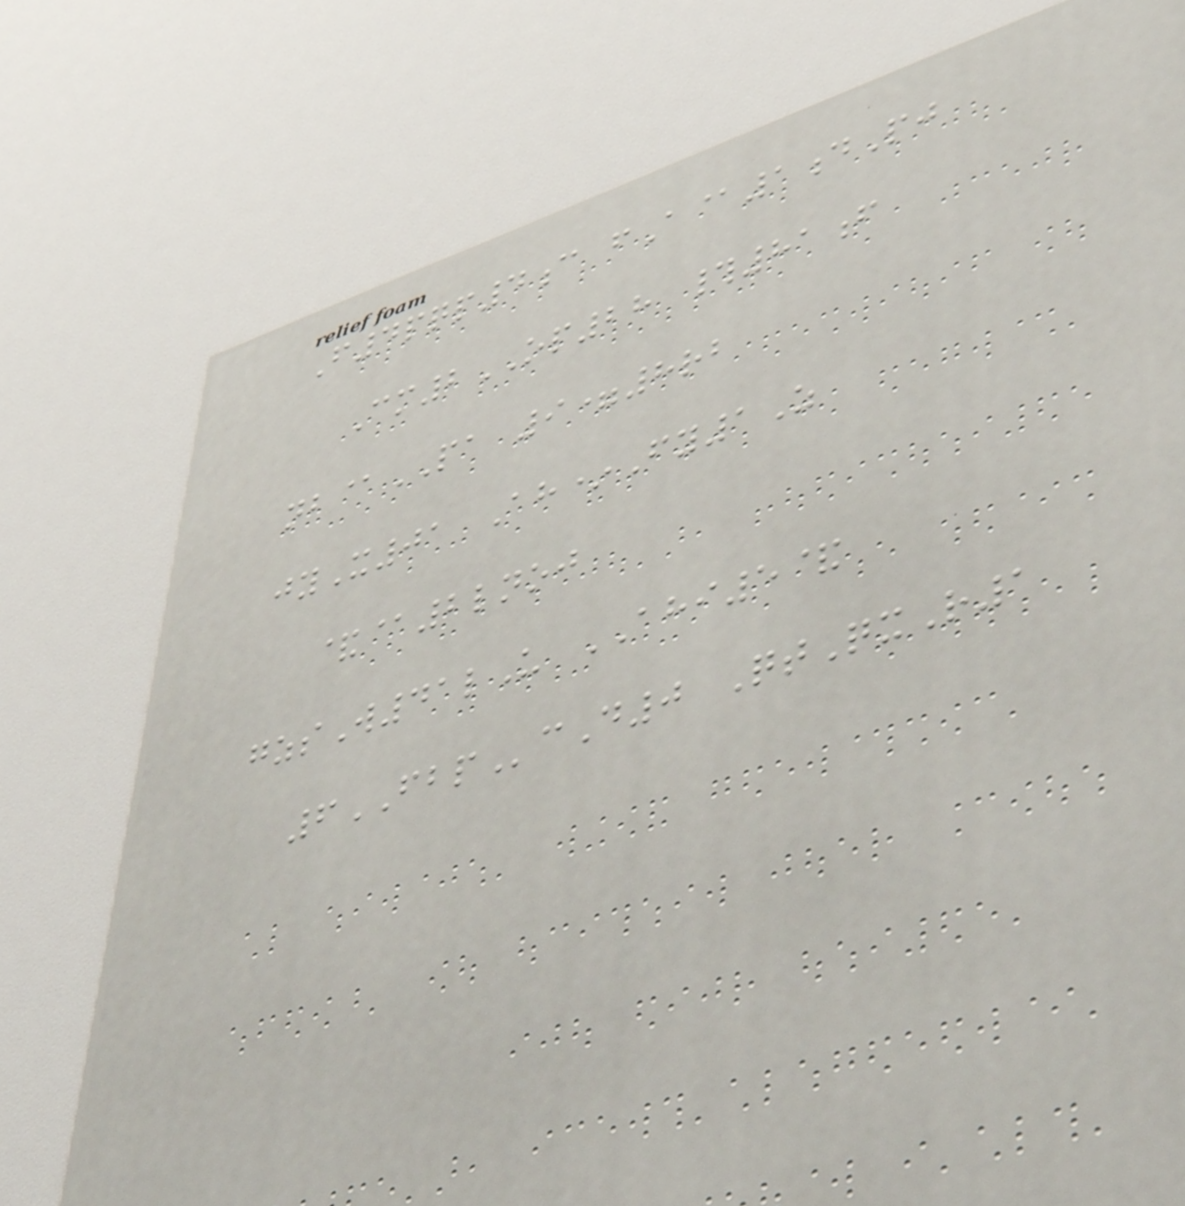F4pqp4c fA@1dPj
Cm2OP28 #81f
nb@PA 9=8rb
jyX01 Ah*Fy1Z
&@2lnoj
gzsW41lU AHI5&
6FBPcD0 QtQxR1
